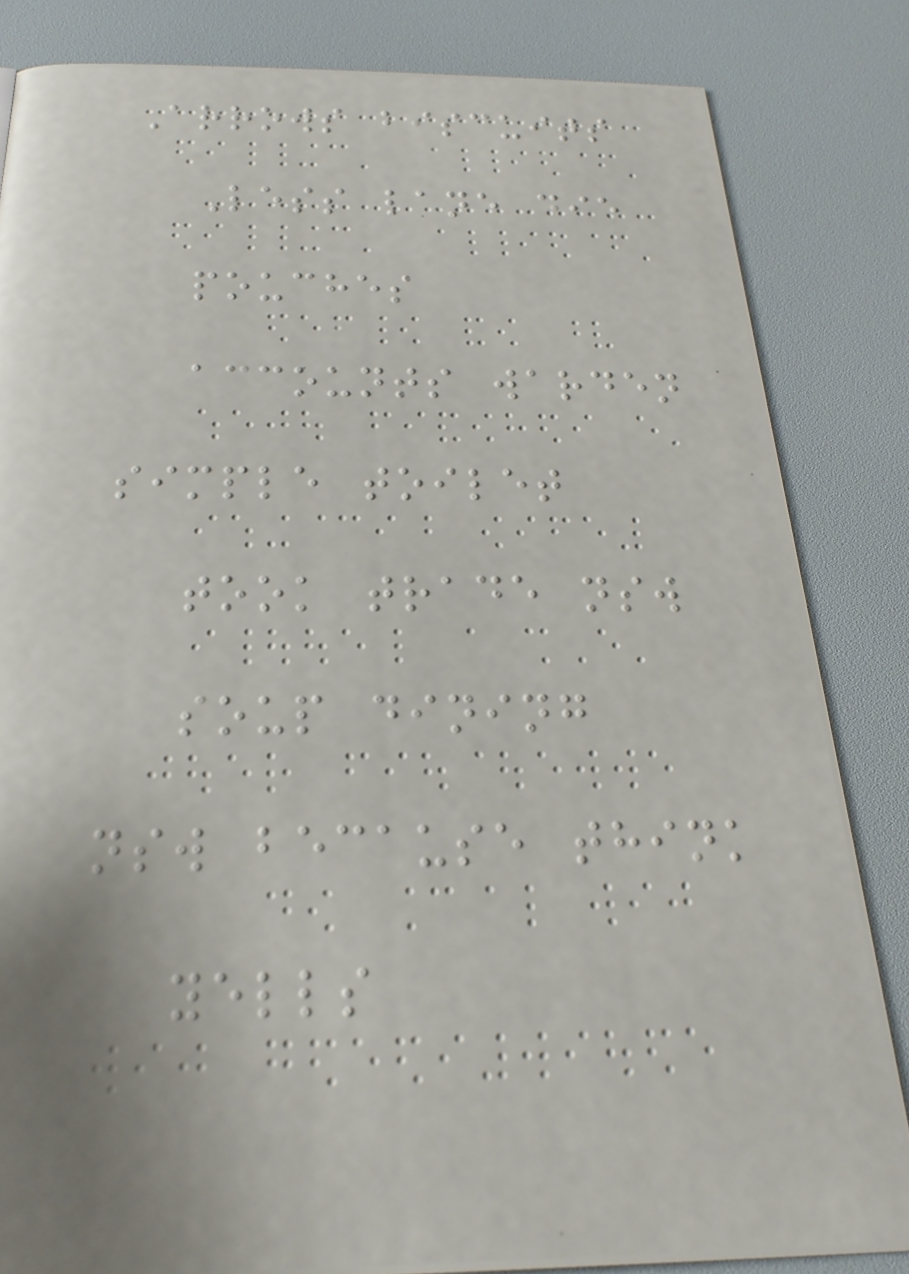Arrows biscuits
Less lane die
pouches
accounts warden
simple toilet
took trade nsw
soup dining
nsw because think
yells
